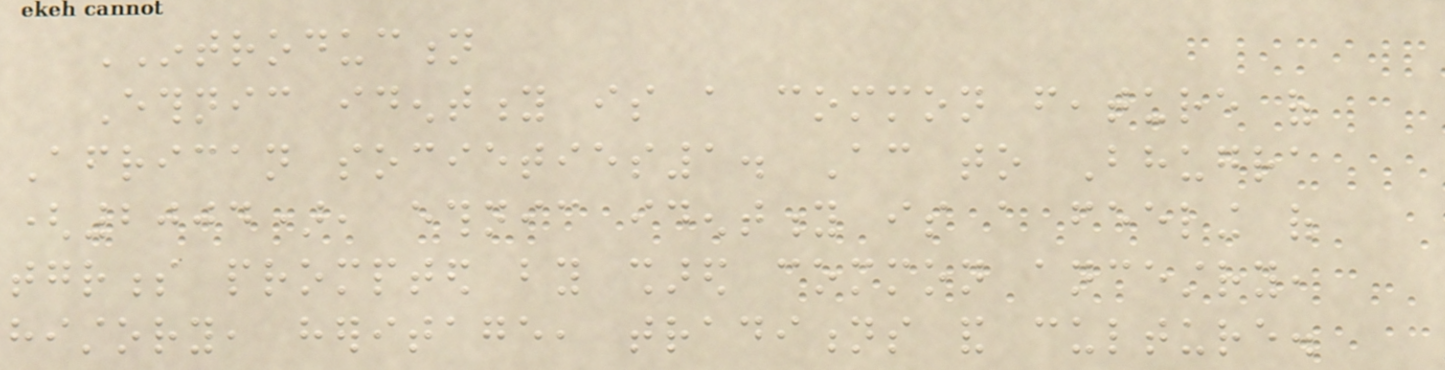INTRODUCTION
Ethnic identity is a common feature of
African societies1. According to Bhugra
(2004), ethnic identity is a feeling of
togetherness prompted by shared common ancestry,
history, heritage, traditions and culture.
